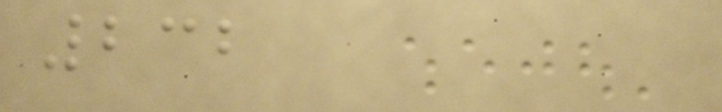232
